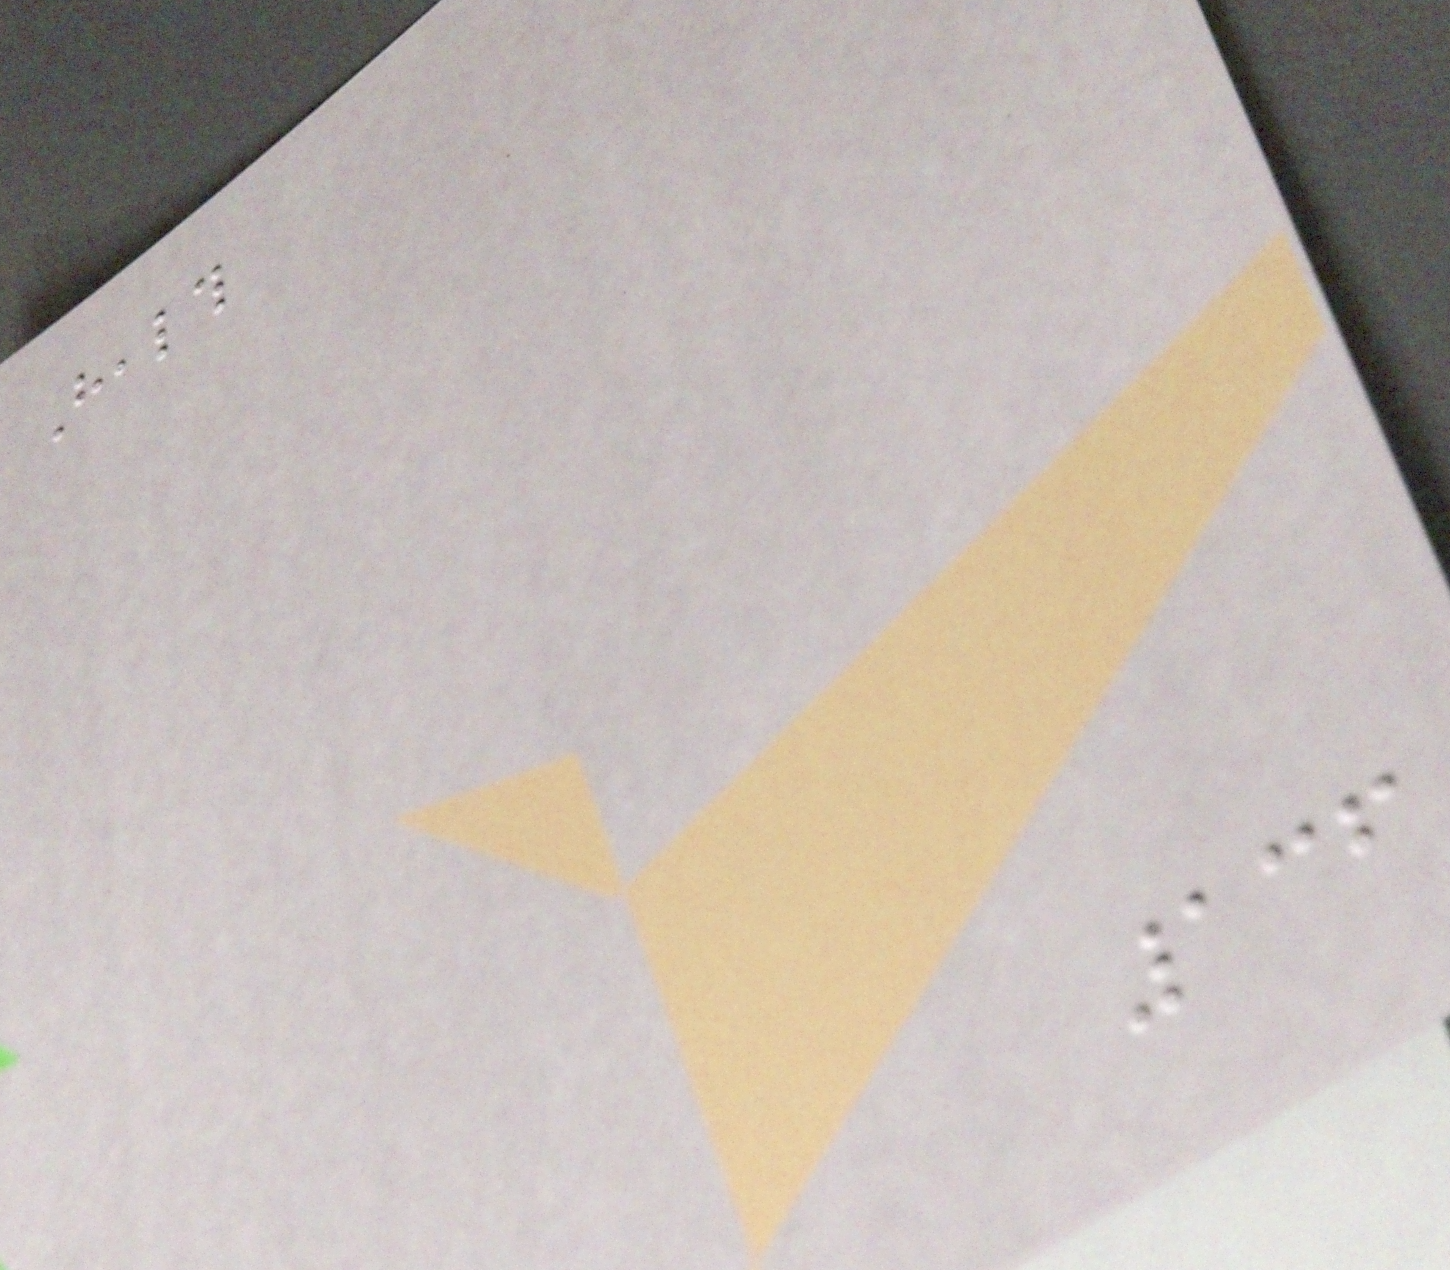Health
136
